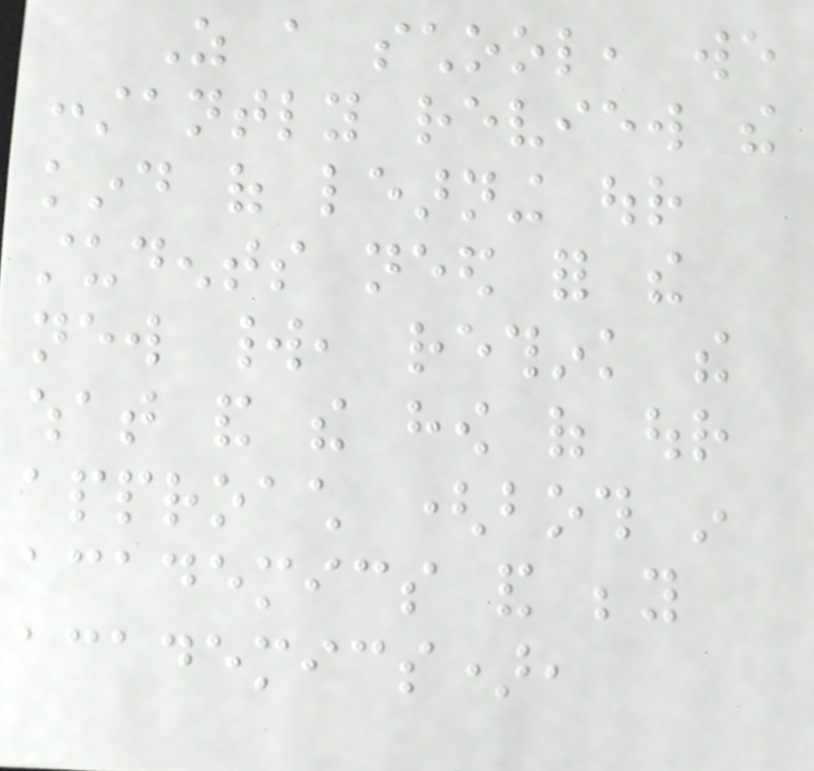As a school, we
constantly review the
kind of learning our
students need for the
new world, rethink the
what and the how of our
approach (both in
academics and beyond
academics),
